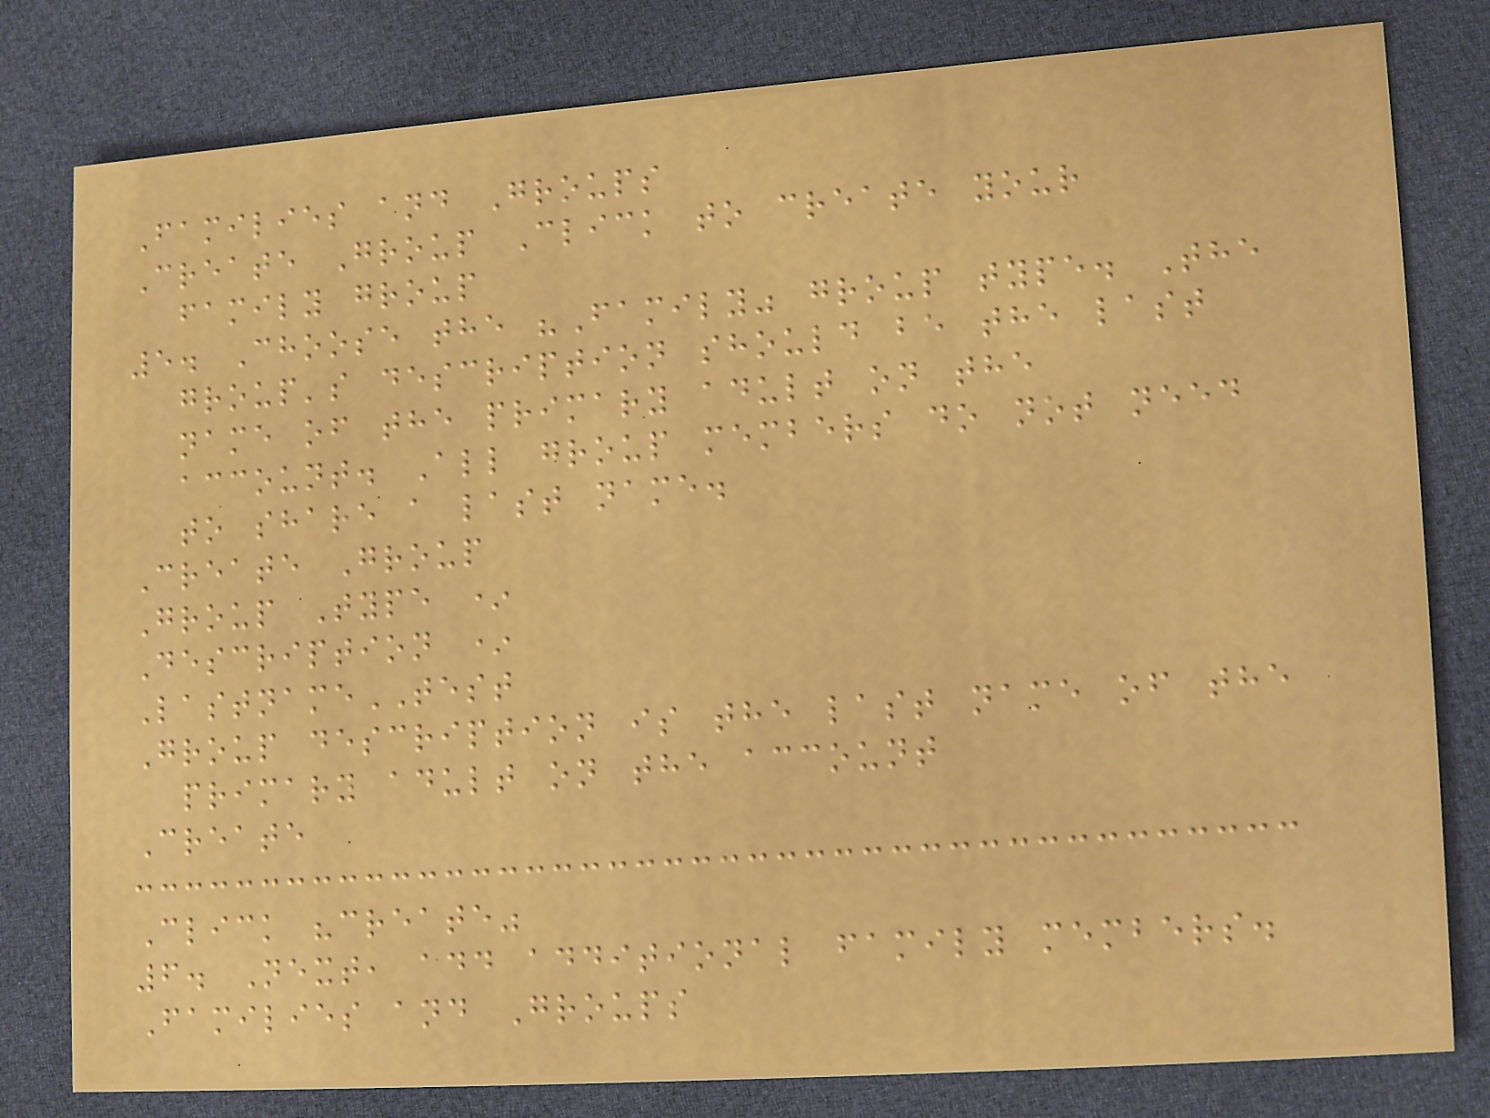Families and Groups
Create Group Click to create your
family group
5. Choose the "Family" group type. The
group's description should be the last
name of the primary adult on the
account. All group members do not need
to share a last name.
Create Group
Group Type *
Description *
LastnameTEST
Group description is the last name of the
primary adult on the account
Create
Click "create"
6. Next, add additional family members.
Families and Groups
